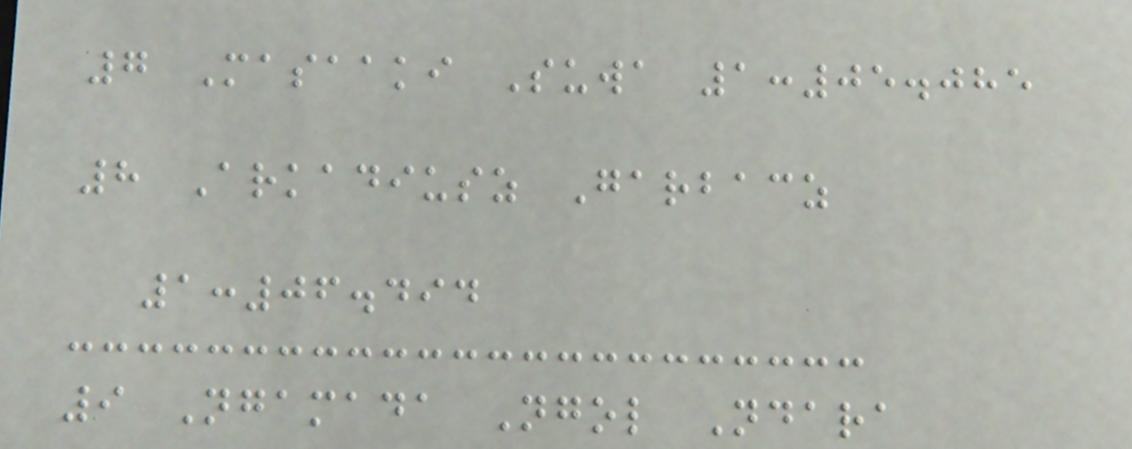7 Masaaki Suwa 1:05.085
8 Arkadiusz Garbacz
1:06.494
9 Ngamada Ngol Ndara
